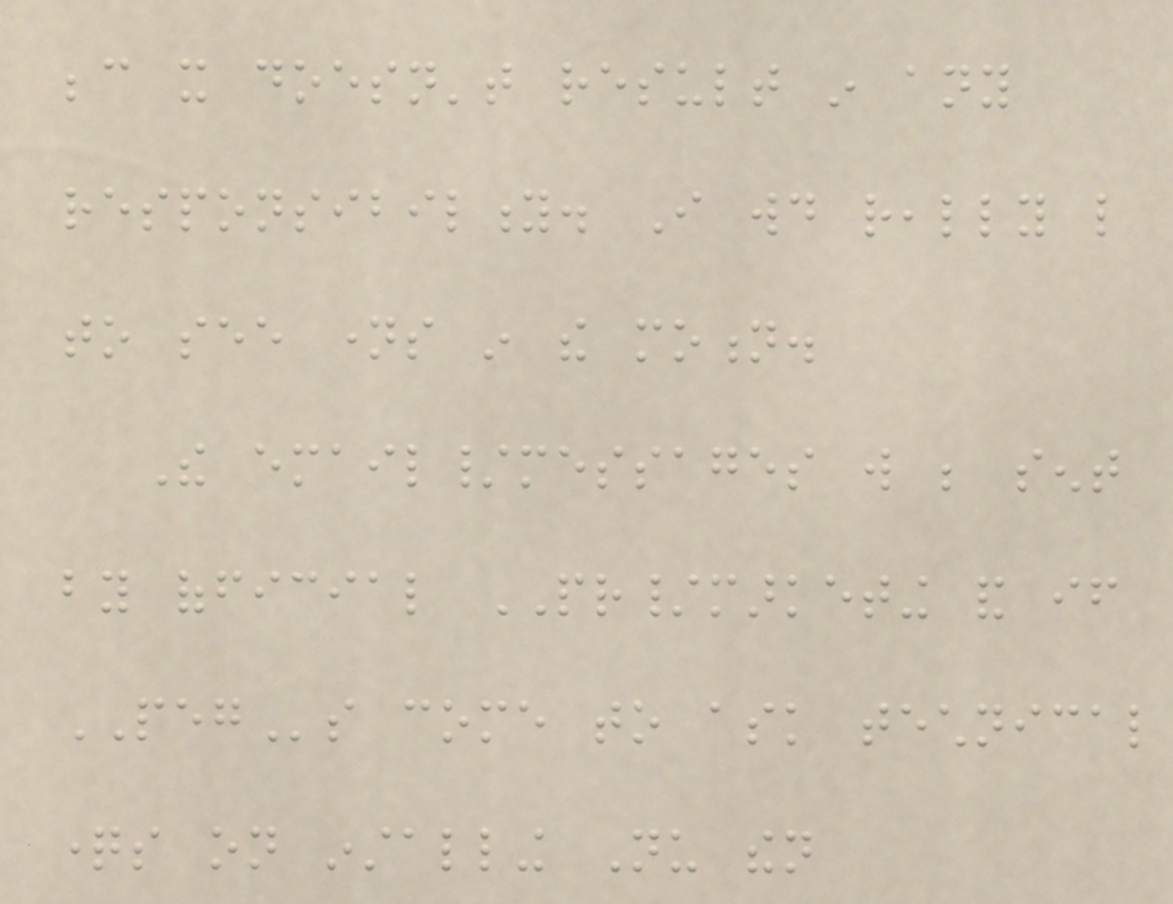because it doesn't result in any
responsibility. I would really like
to see names in the motion.
The email/messages will be sent
by official PR/marketing and if
PEGs come to ask technical
questions on installing Nu then
